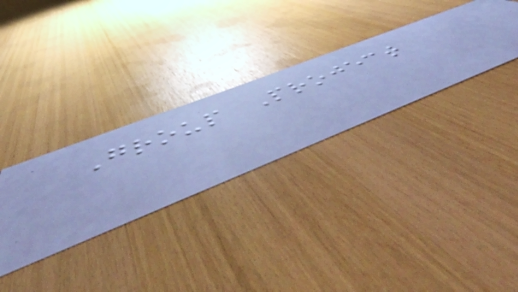Group Project
